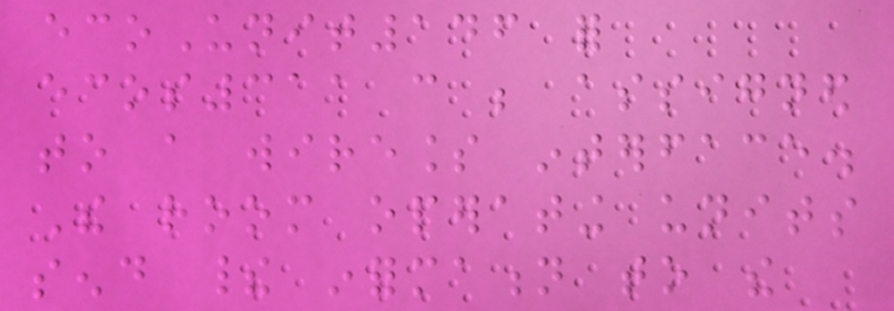ecoUnit146 for
ecos311 can be assigned
to a wireless interface.
The room operating units
send their information to the
